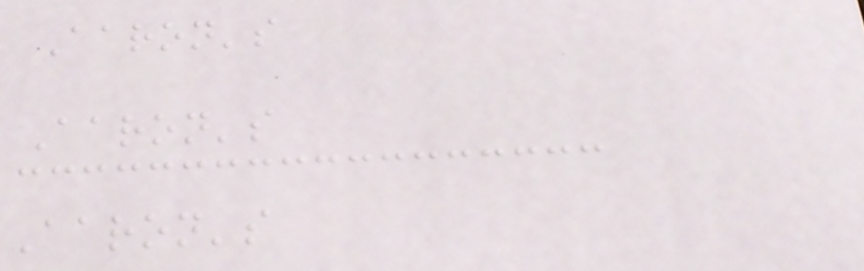Aaron's
Aaron's
Aaron's
